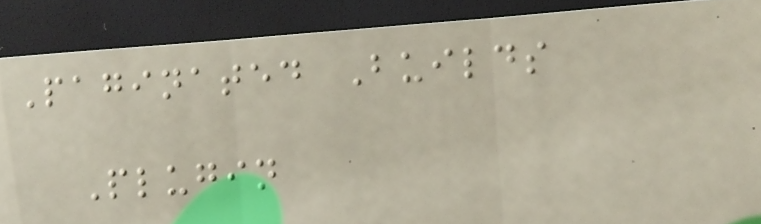Paginated Builds
Plugin
